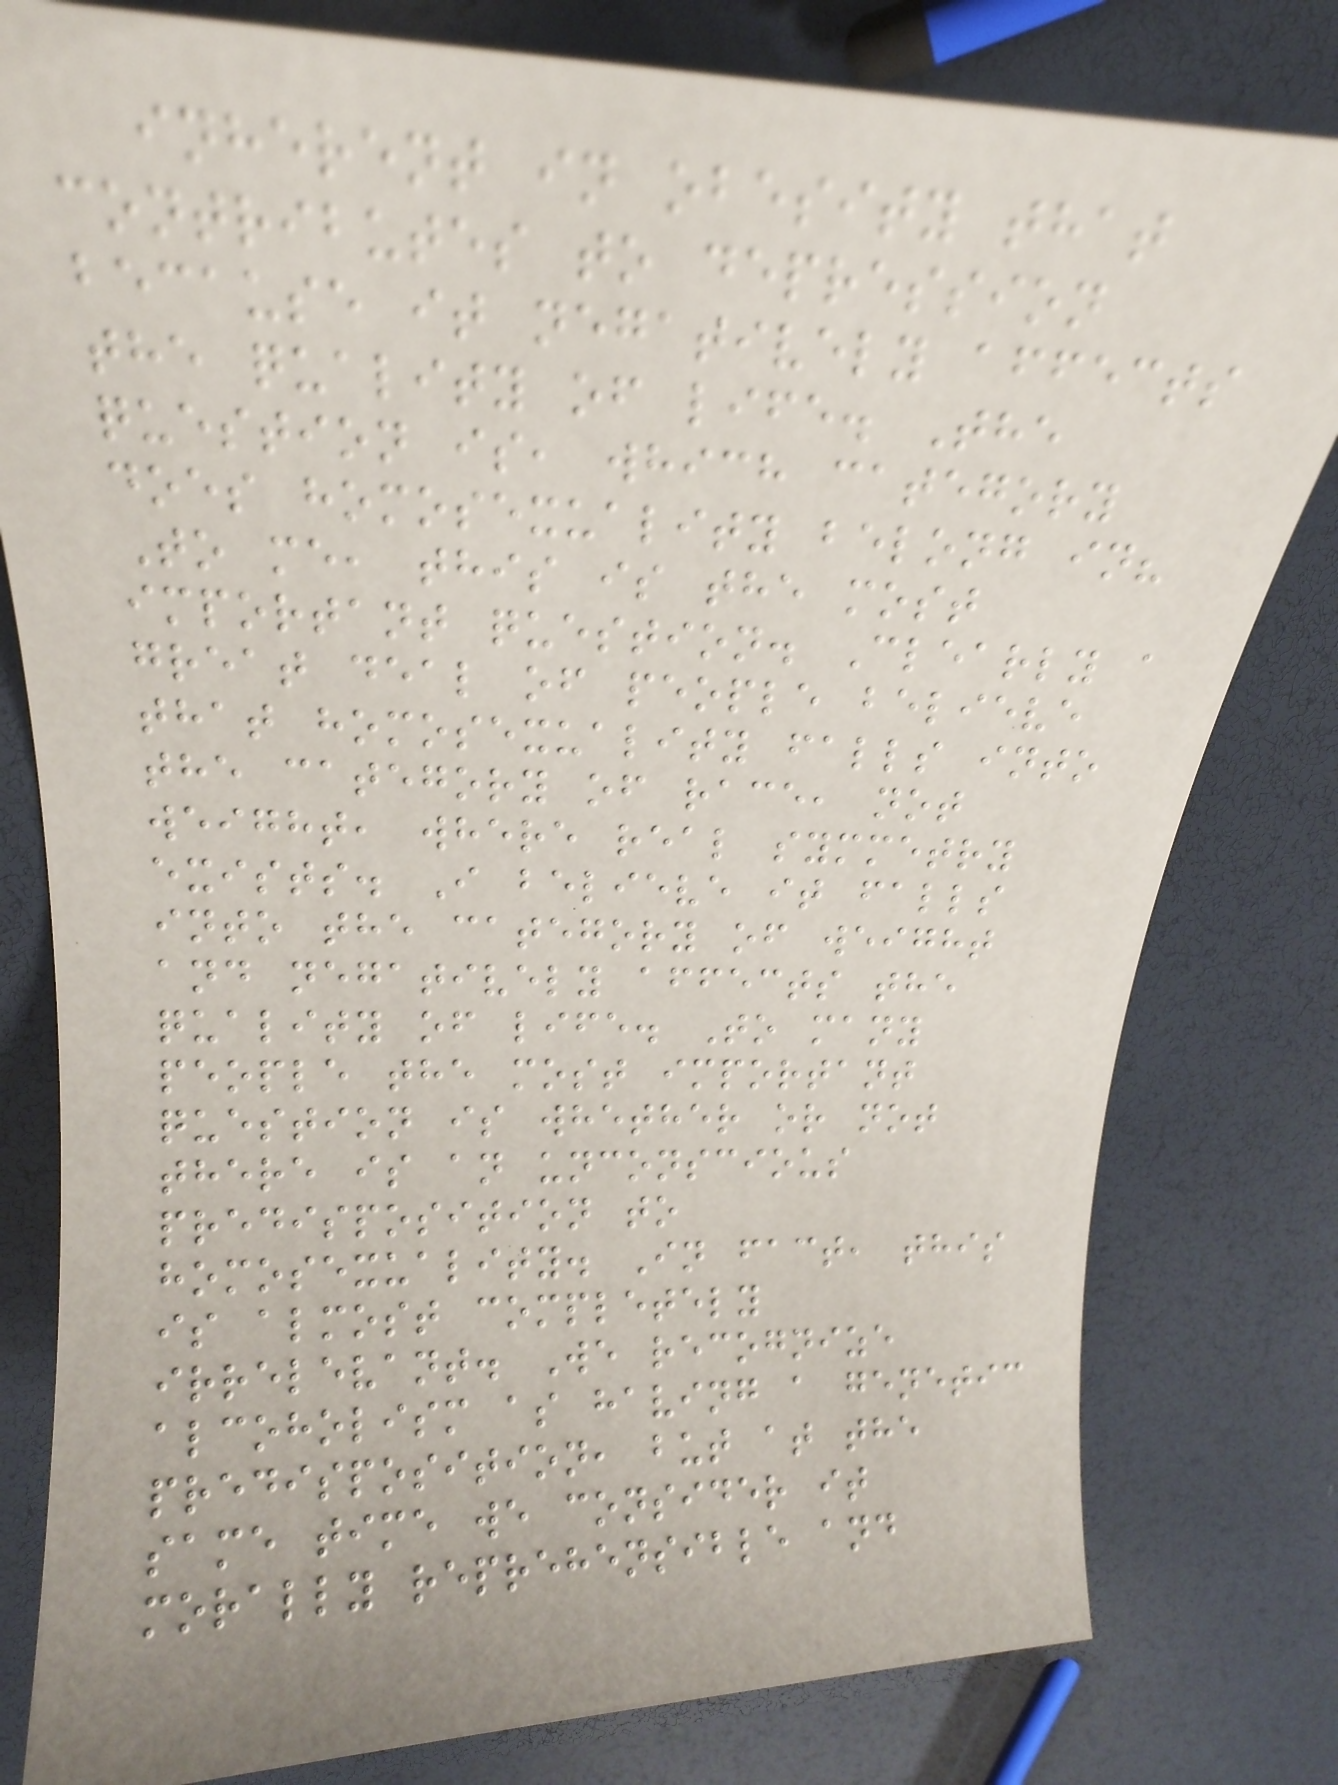inherent in obesity that
contributes to depression
because it negatively affects
the quality of life. The
question is, which category
does homosexuality belong in?
To me, this is the most
important question. Clearly a
great deal of people believe
that homosexuality falls into
the category of race, not
weight, where real symmetry
exists. I believe it falls
into the category of weight
and negatively affects the
quality of life. To many
people the most important
question is whether or not
there is an unconscious
predisposition to
homosexuality. In fact, this
is almost completely
irrelevant. We recognize
alcoholism as having a genetic
predisposition, but at the
same time we consider it
morally reprehensible and
